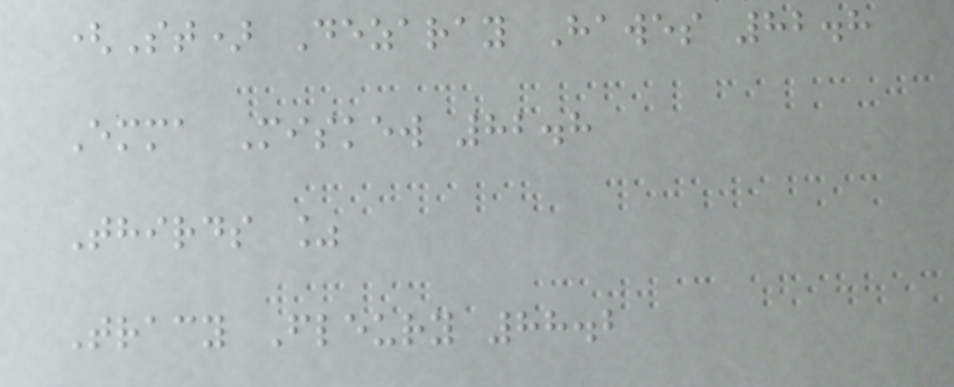(St) Dezaray Hawes 82.8
Emma Miskew 82.8
Thirds %
Tracy Fleury 88.2
